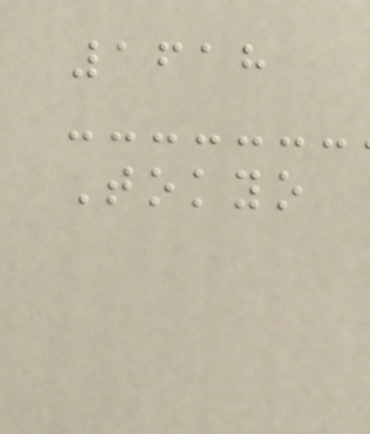1618
Tokyo
